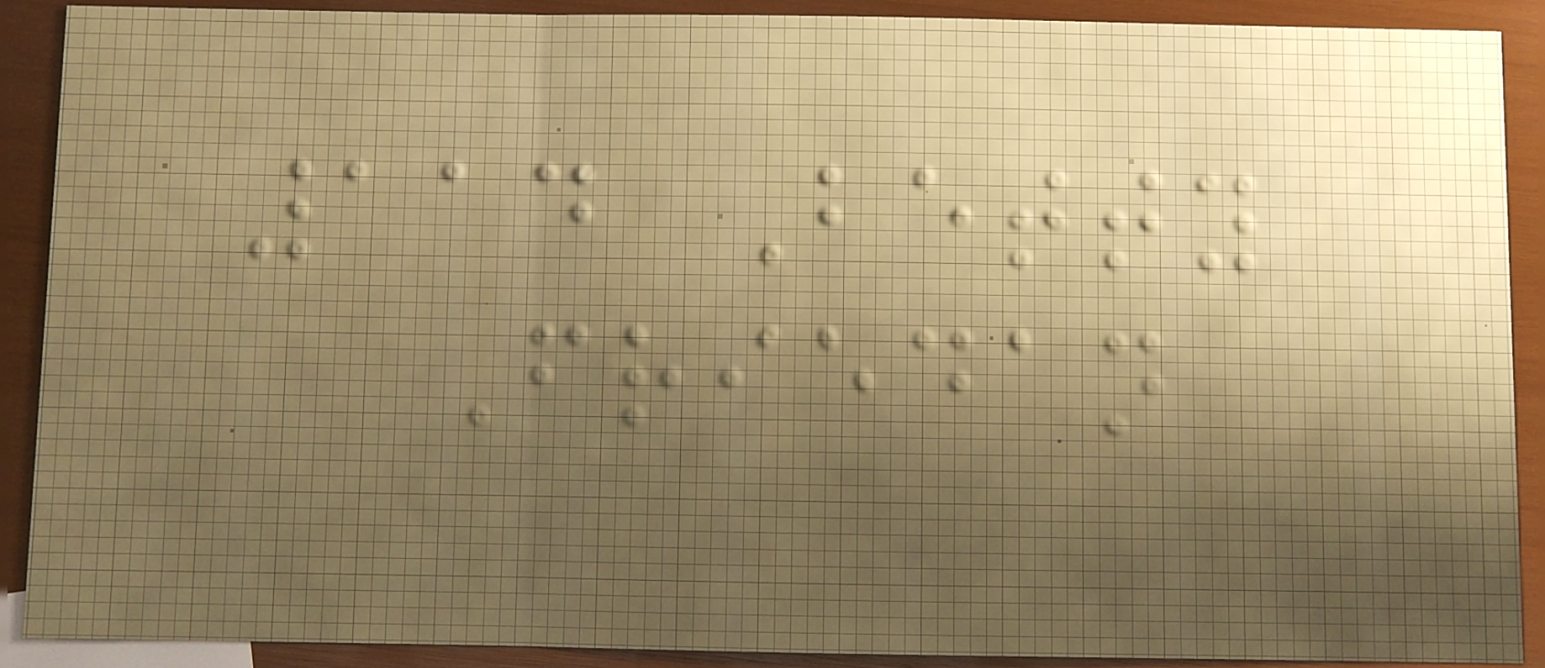114 Betty
Friedan
